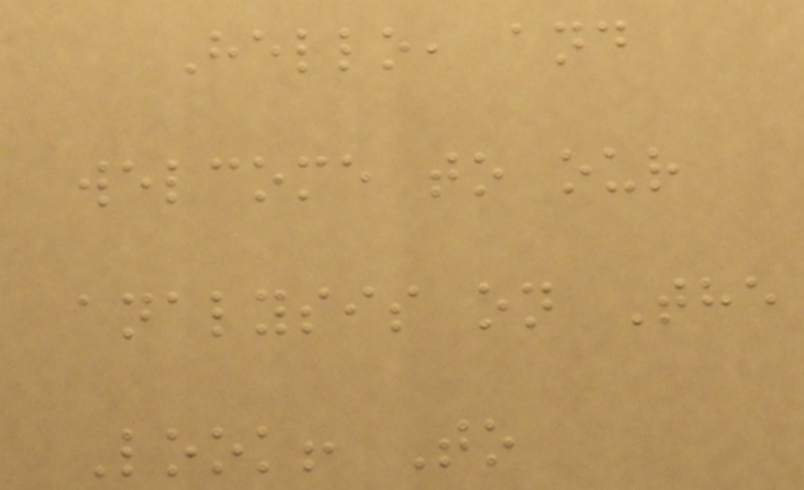Hello, and
welcome to our
analysis on The
Look! To
